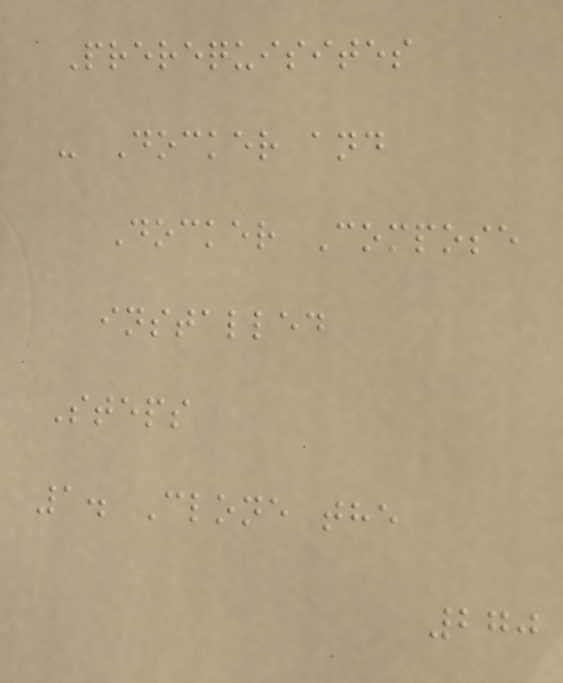Prerequisites
- Docker and
Docker Compose
installed
Steps
1. Clone the
270
